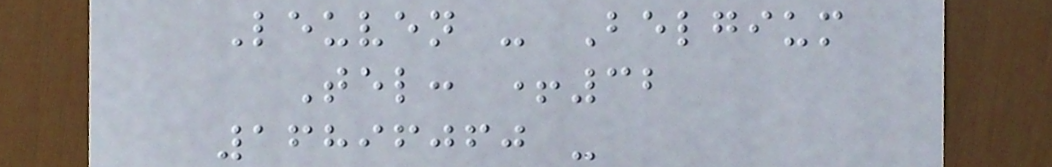Leuven - Belgium
Tel: +32
16896060 -
